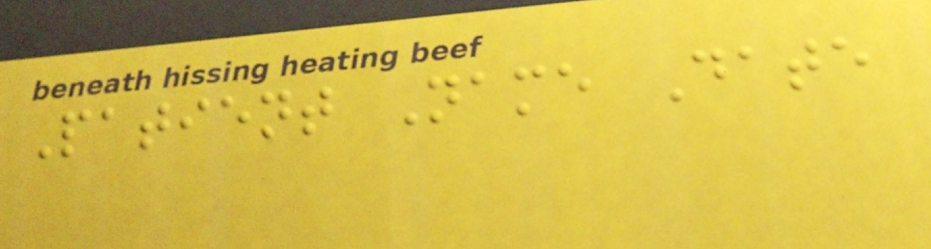Patient Name Date
